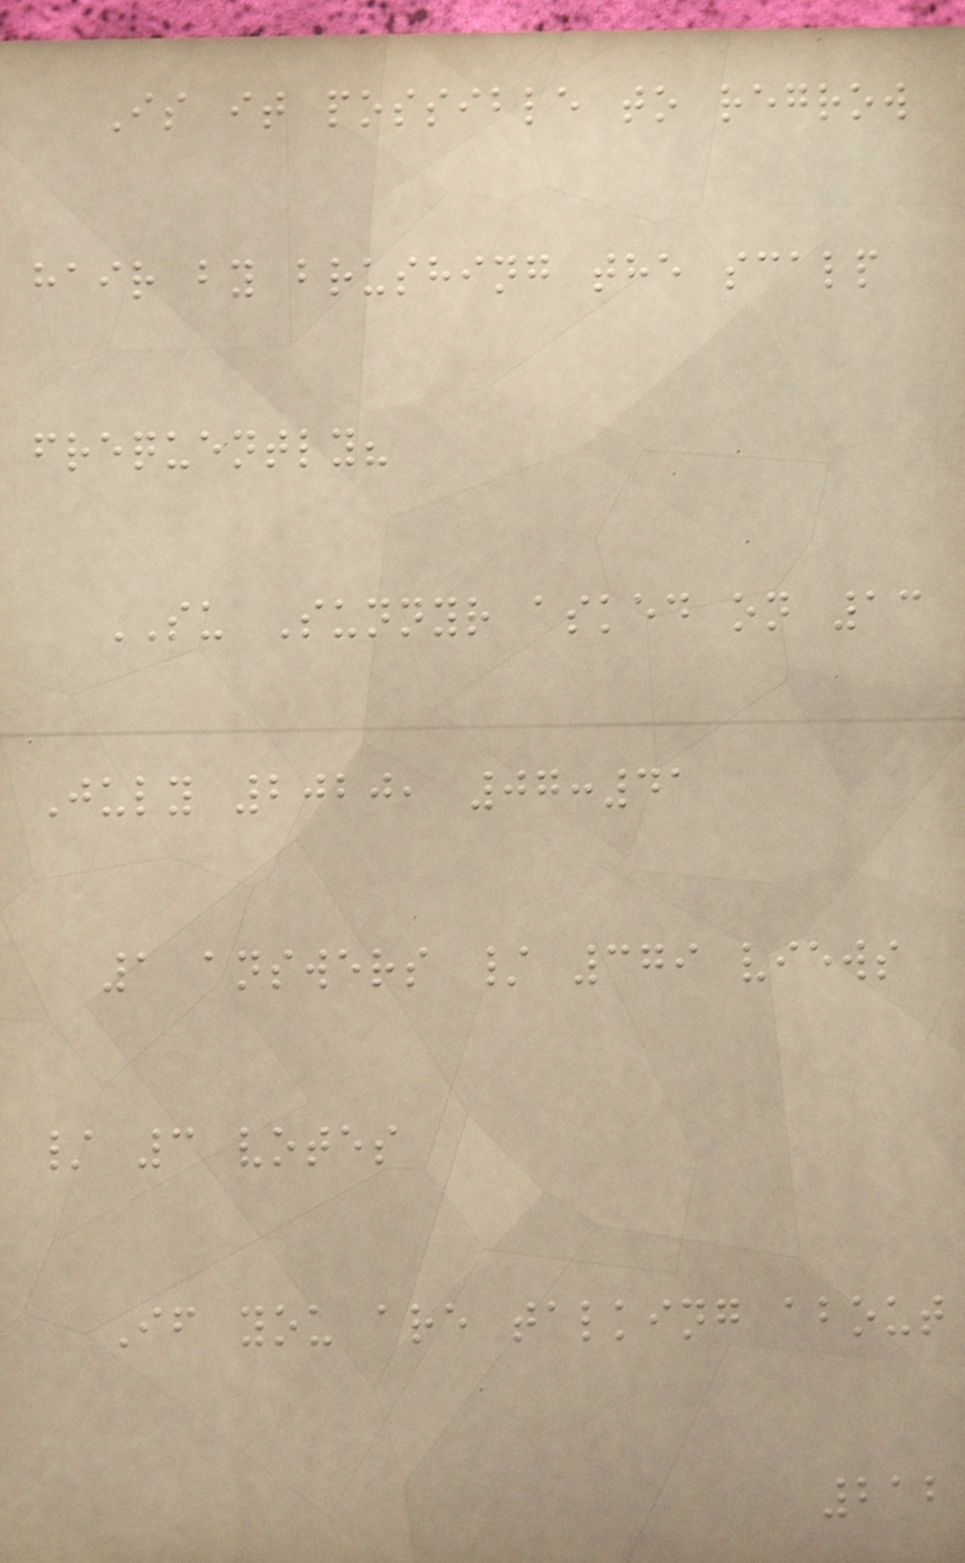Is it possible to regrow
hair by brushing the scalp
frequently?
SU Sunnyr asked on 13
July 2020, 07:41
1 answers / 379 views
/ 3 votes
If you are talking about
212
